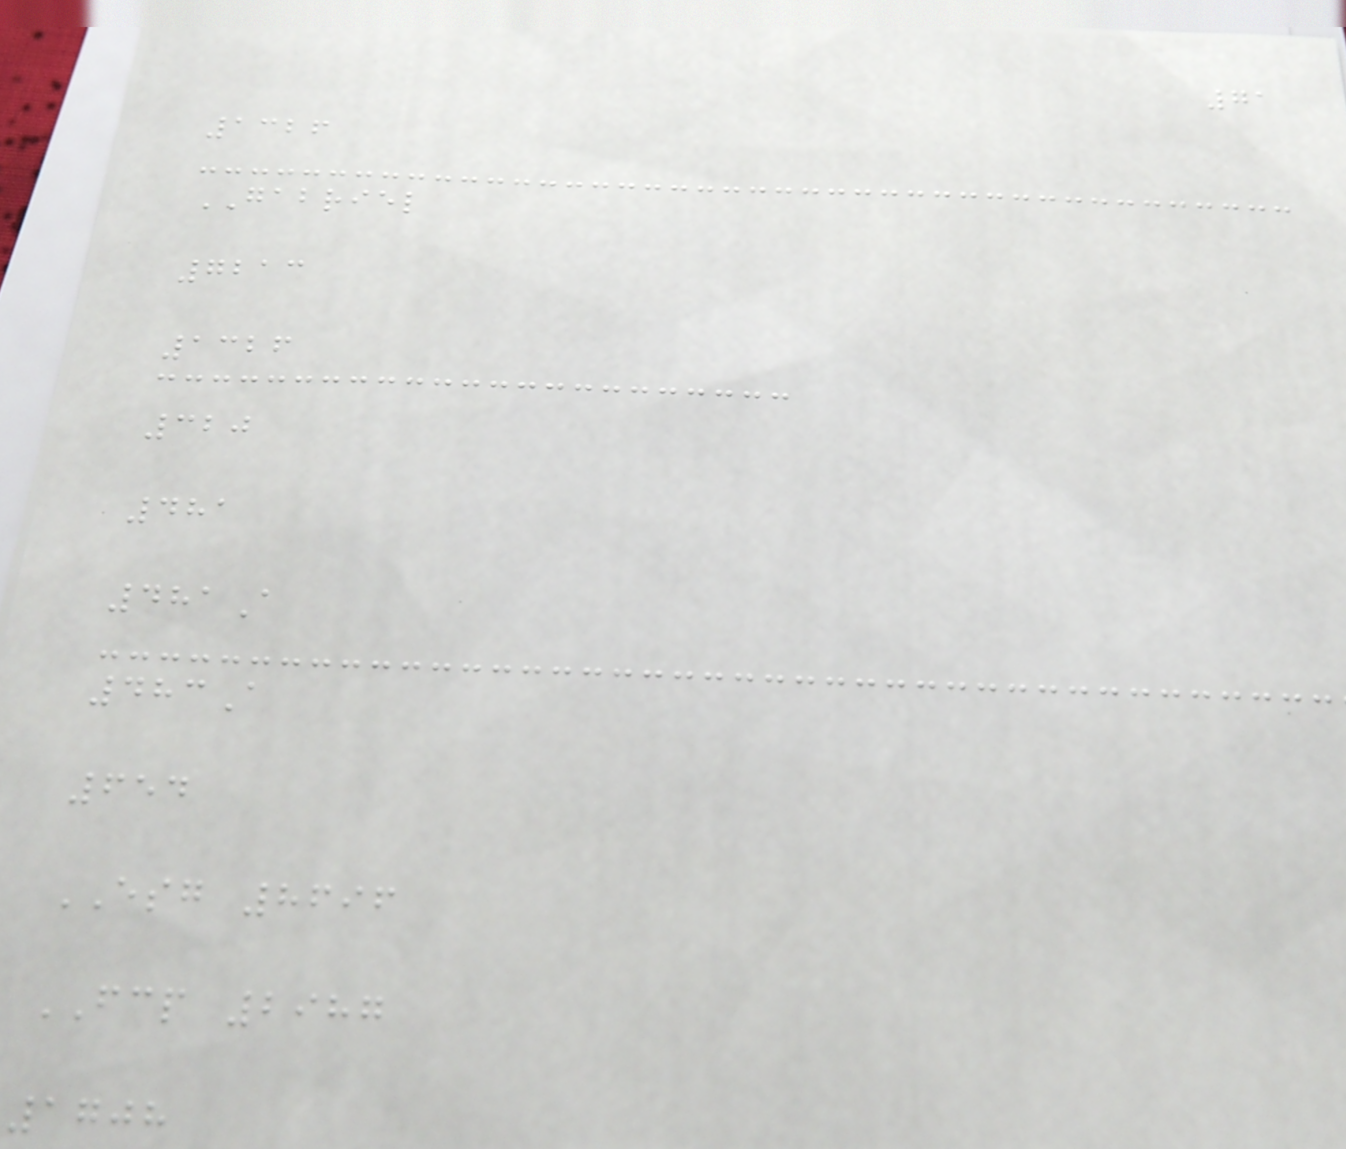71
1326
GABRIEL
7213
1326
320
481
481A
483A
654
ESG 8696
FCP 2987
1708
